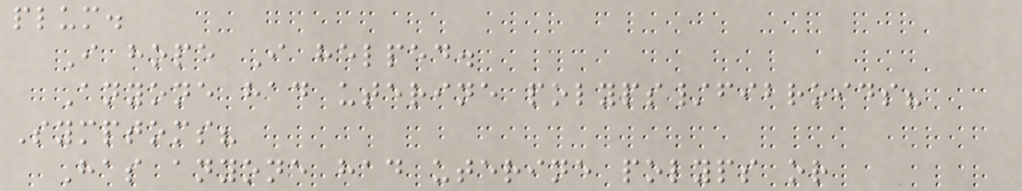plum.
I hope I helped.
Anyone had uterine polyps/fibroids?
Symptoms?
Has anyone had uterine polyps or
